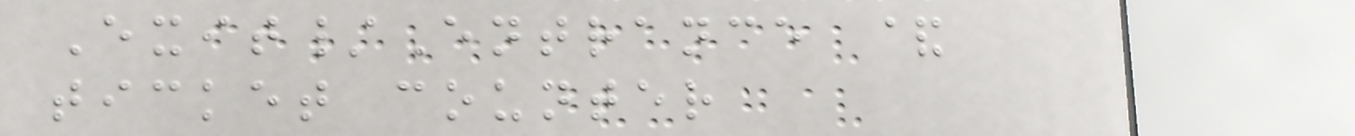Exit/Entrance &
ticket counter
